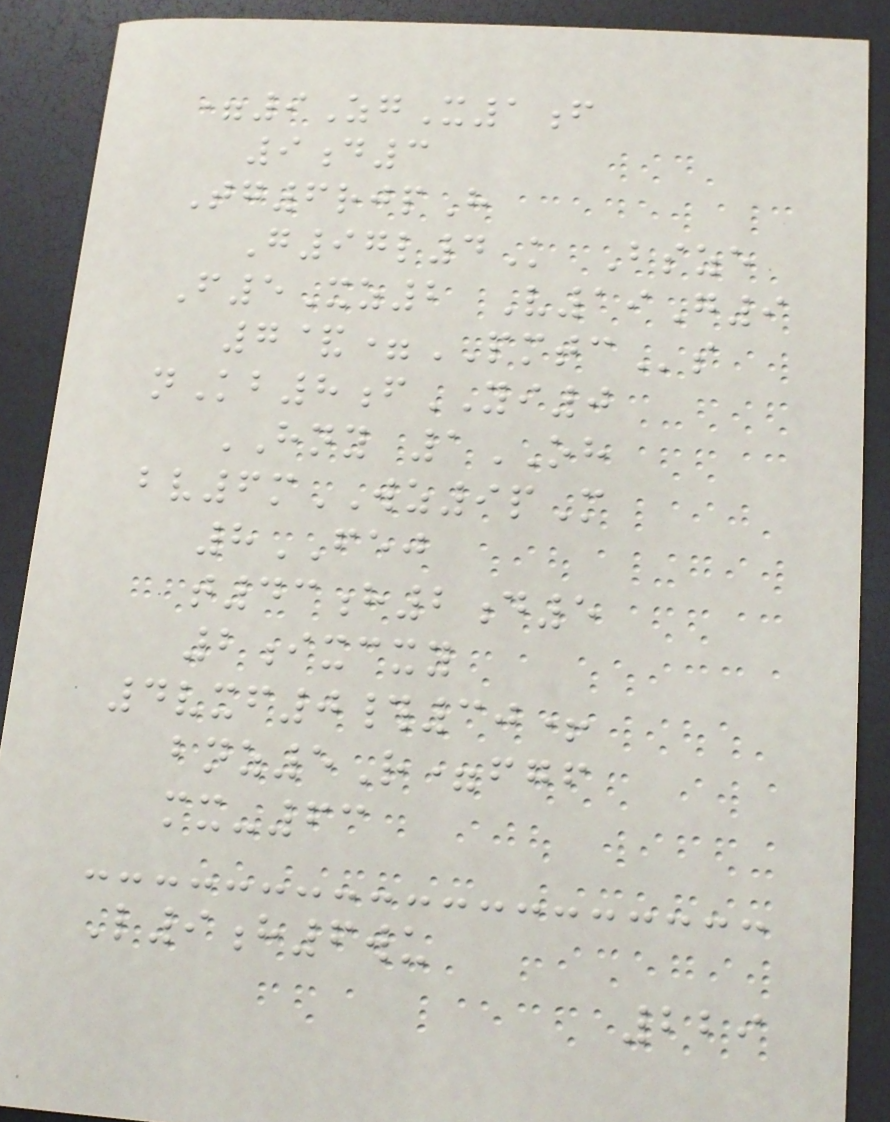=9ZgX1f
9d3
Tg6rjpH
G97l4K Bsze
F5Xz2 V19G9
7&=PMTCs
nKb8fYI0
HNY 1OH
bv6mWZ9pM
8FEJ
t43h2d5
2ixcxy
4vxf0#30+
bnz5R=fgf
mx-63
L9h6wu
229
